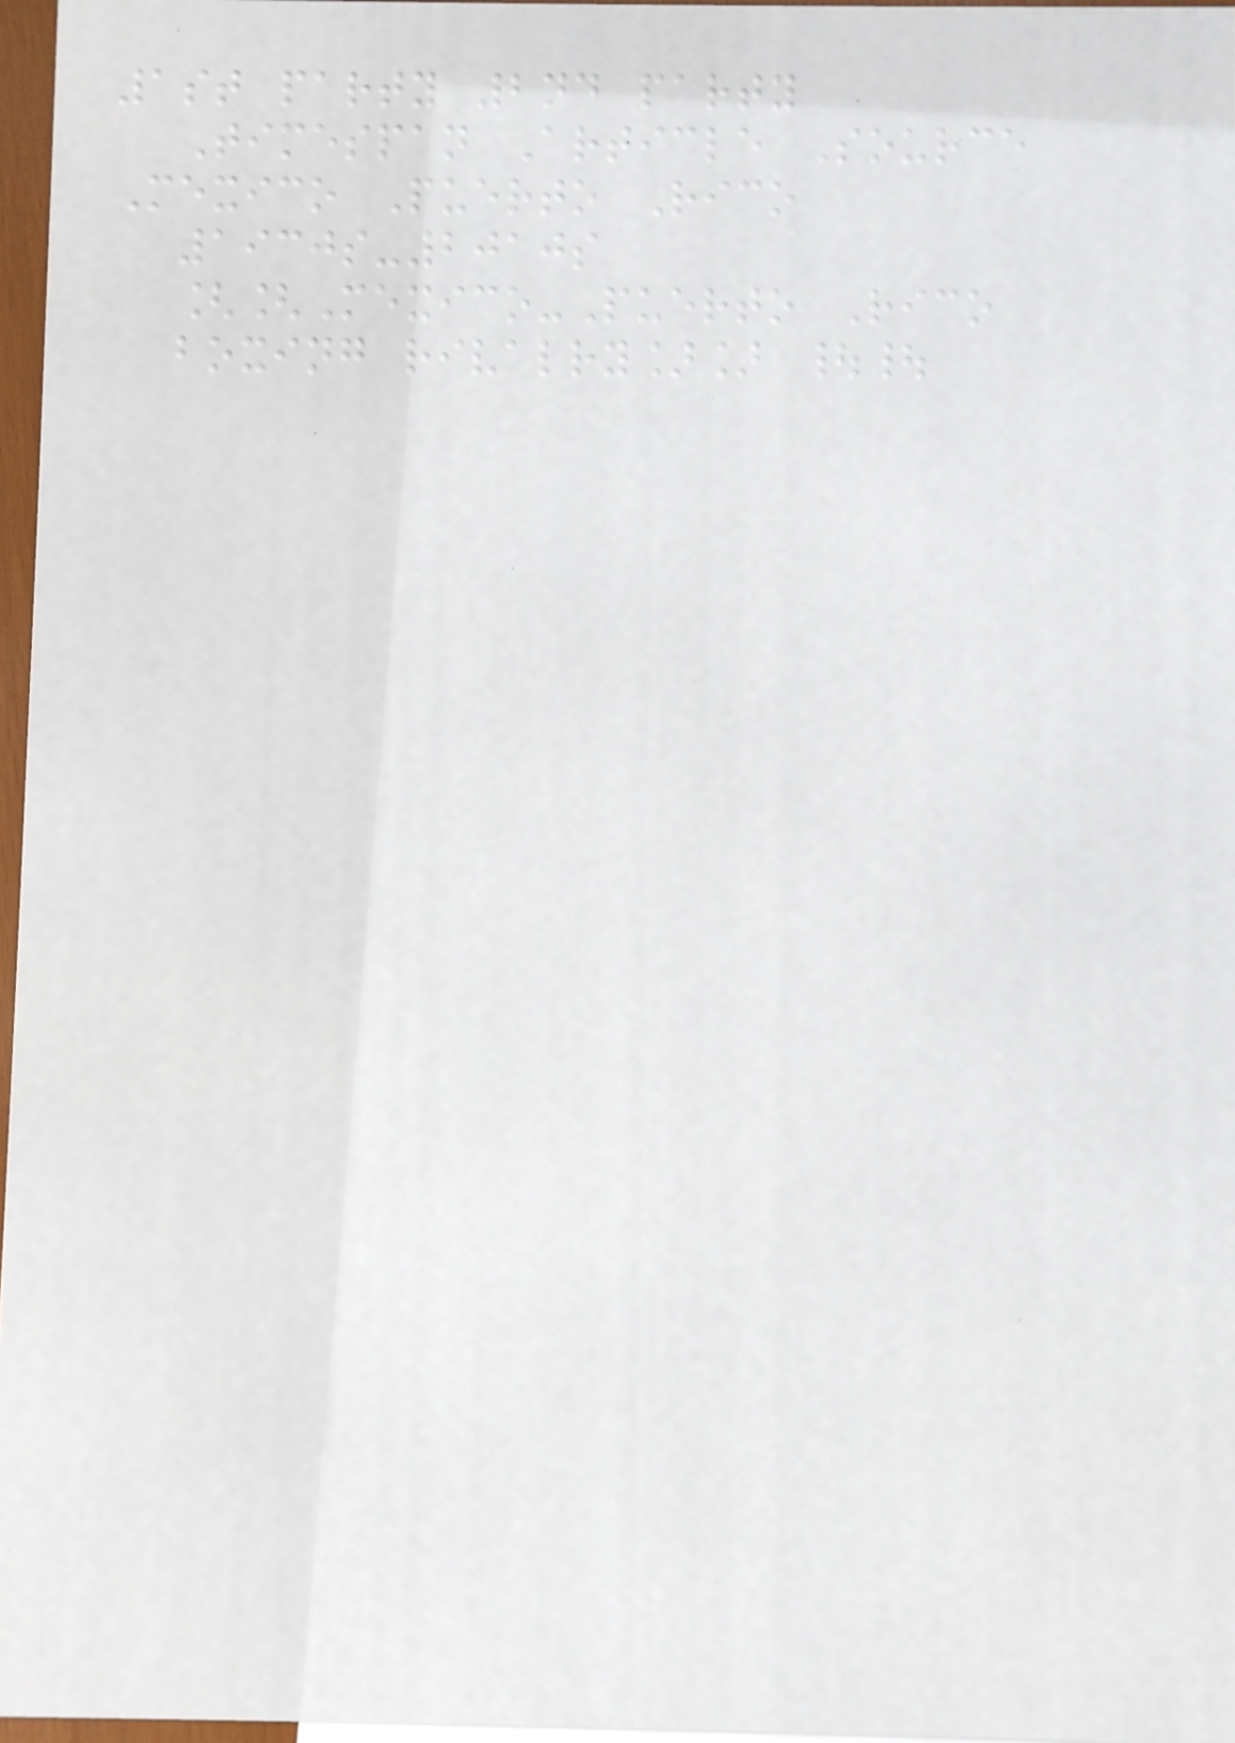1st party 2nd party
Timespan Article Source
Mexico Puerto Rico
1930s-2010s
[[Mexico-Puerto Rico
boxing rivalry]] ||
